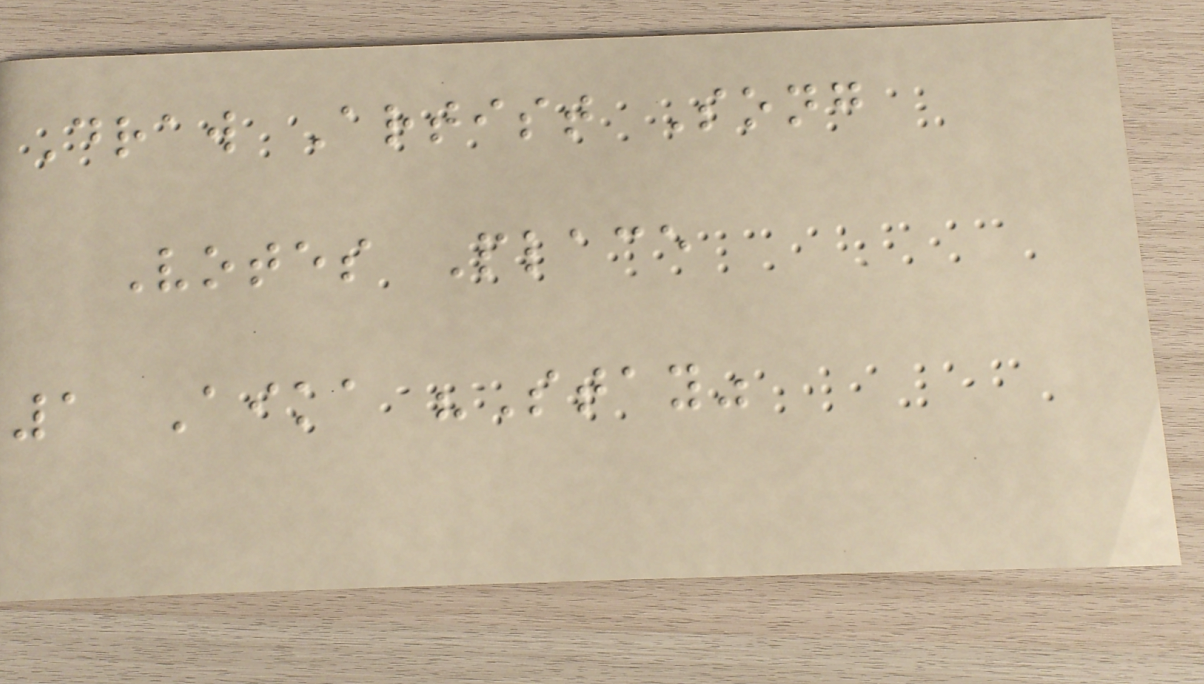Draw Artist Song
Votes Place
1 Aika "Stay"
